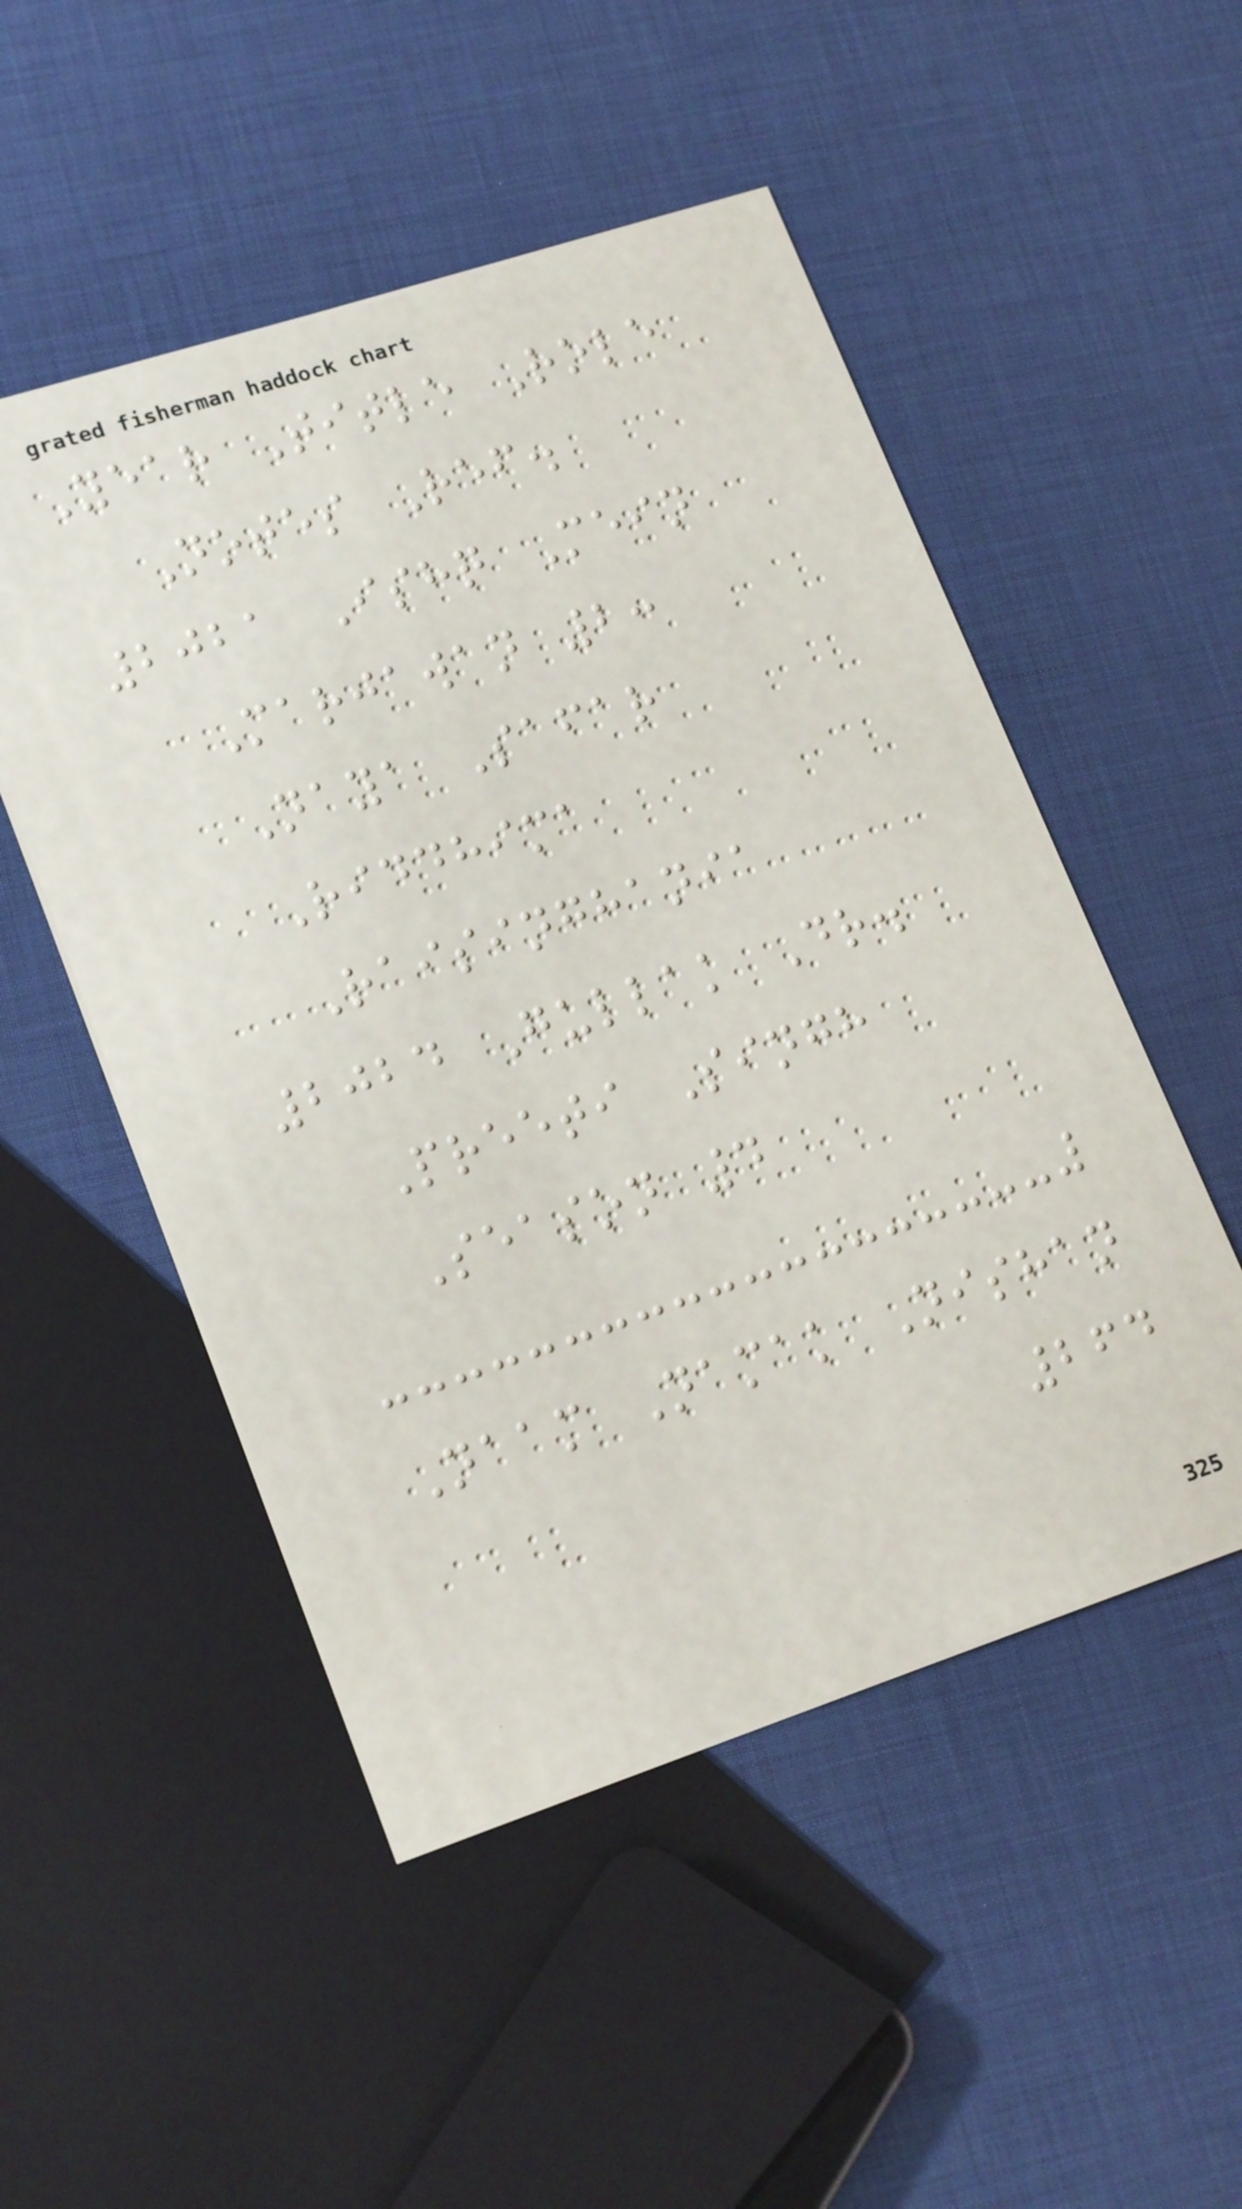Year Title Role
Notes Ref.
2021 Ishq Mein
Marjawan 2:
Naya Safar
Riddhima
Raisinghania
2024 Gullak Dr.
Preeti Singh
Season 4
Naam Namak Nishan
264
